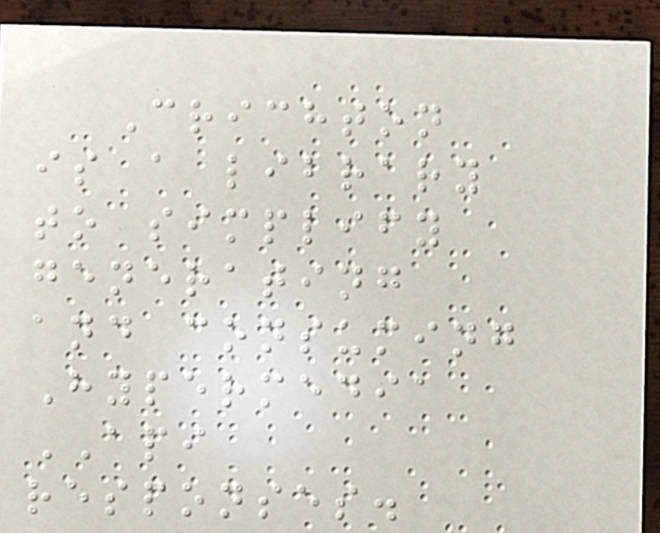Crichton
is a library
to simplify
generating
and consuming
Hypermedia
API
responses.
